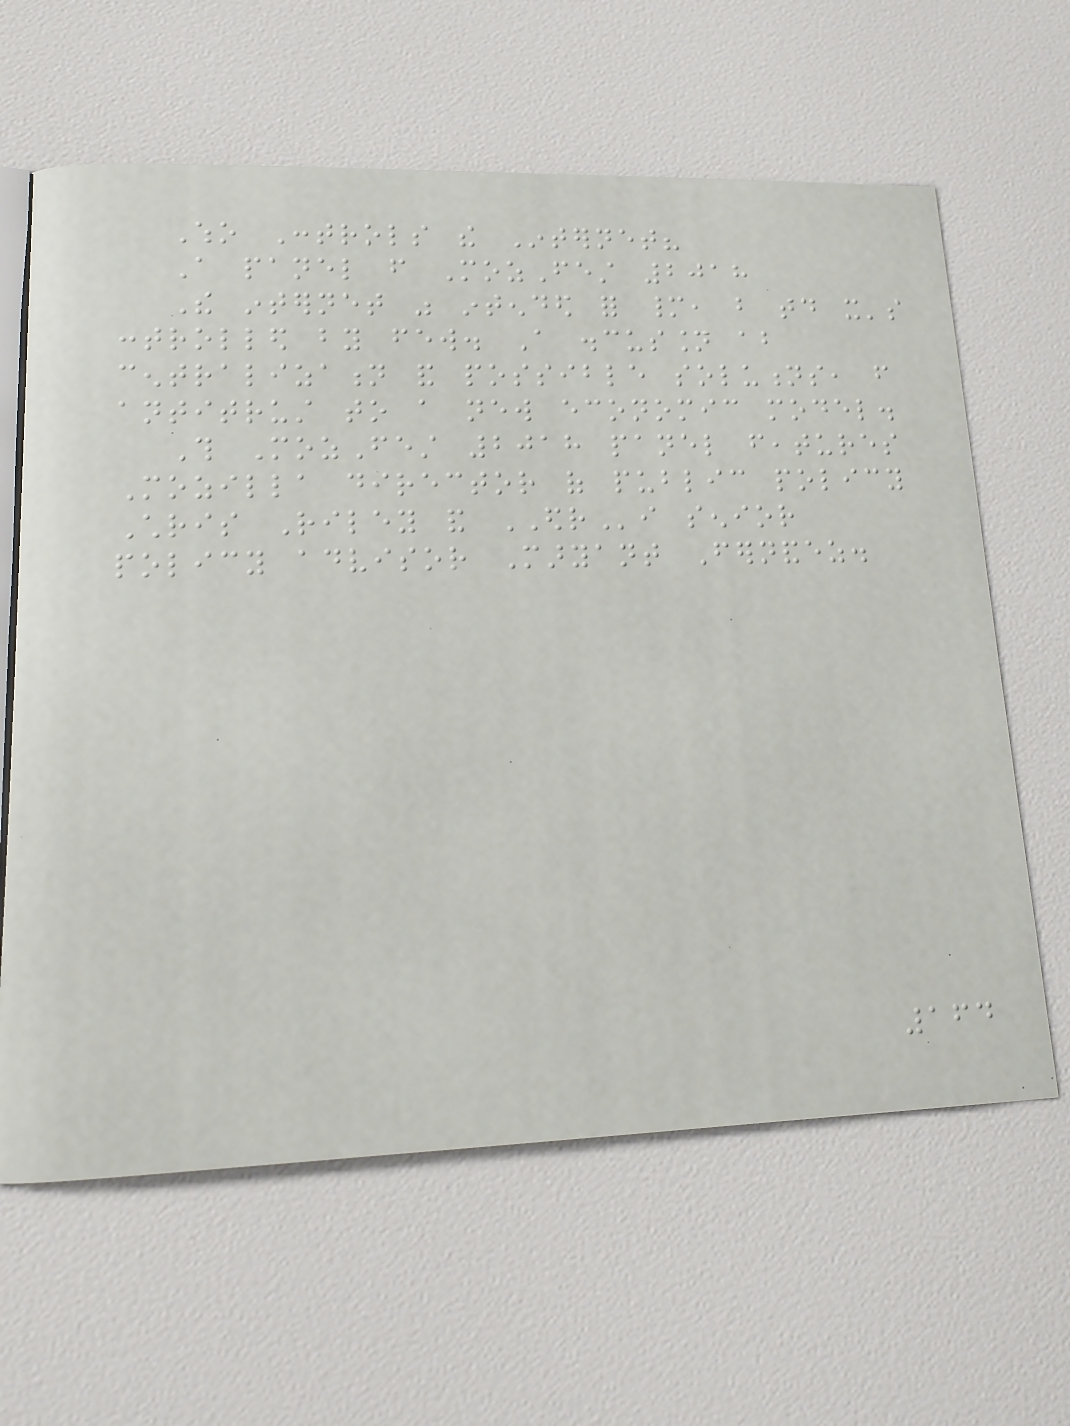Who Controls the Internet?
A panel from MozFest 2018
The internet was intended for many, but today it's
controlled by few. A discussion about
centralization and possible solutions, from
antitrust to a new economic model.
This MozFest 2018 panel features
Mozilla director of public policy
Chris Riley and EDRi senior
policy advisor Maryant Fernandez.
164
